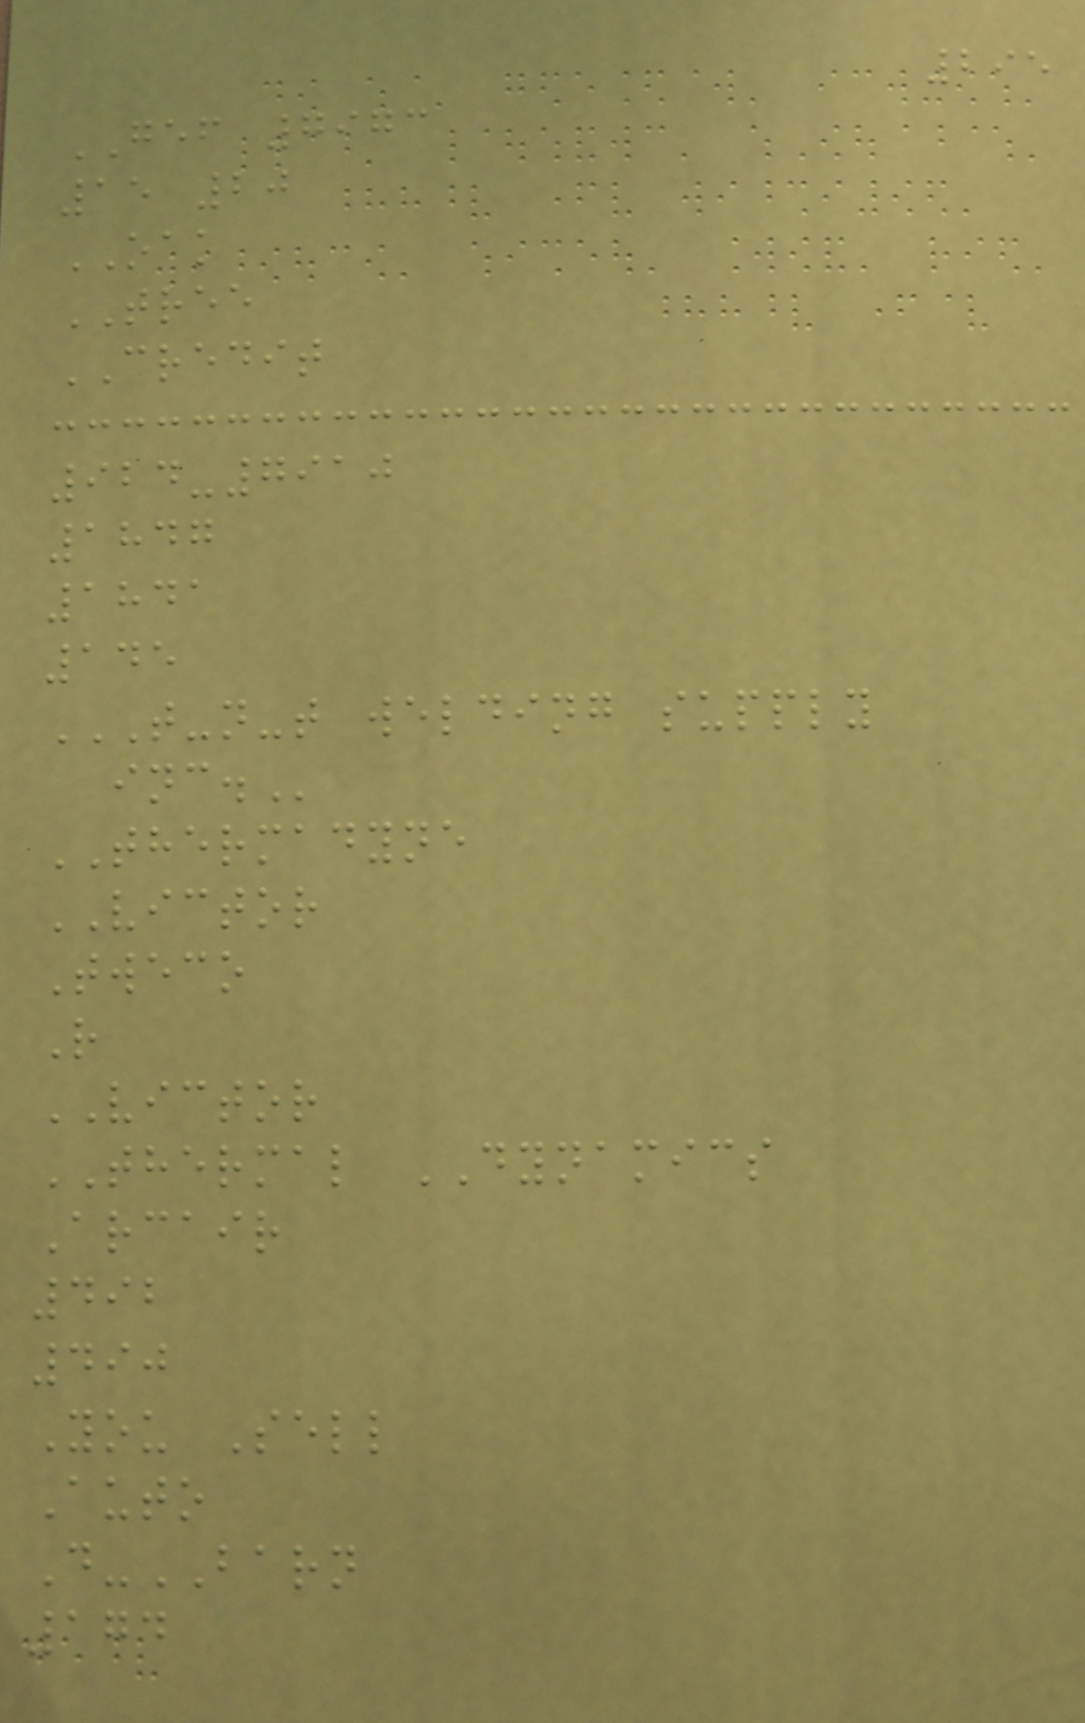295
GEF 7973
15 20
OAK
TREE
CREDIT
924-7910
1847
1841
145
T-N-T WELDING SUPPLY
INC.
THERMADYNE
VICTOR
Tweco
R
VICTOR
THERMAL DYNAMICS
Arcair
492
490
You Sell
Auto
D-BARN
174
